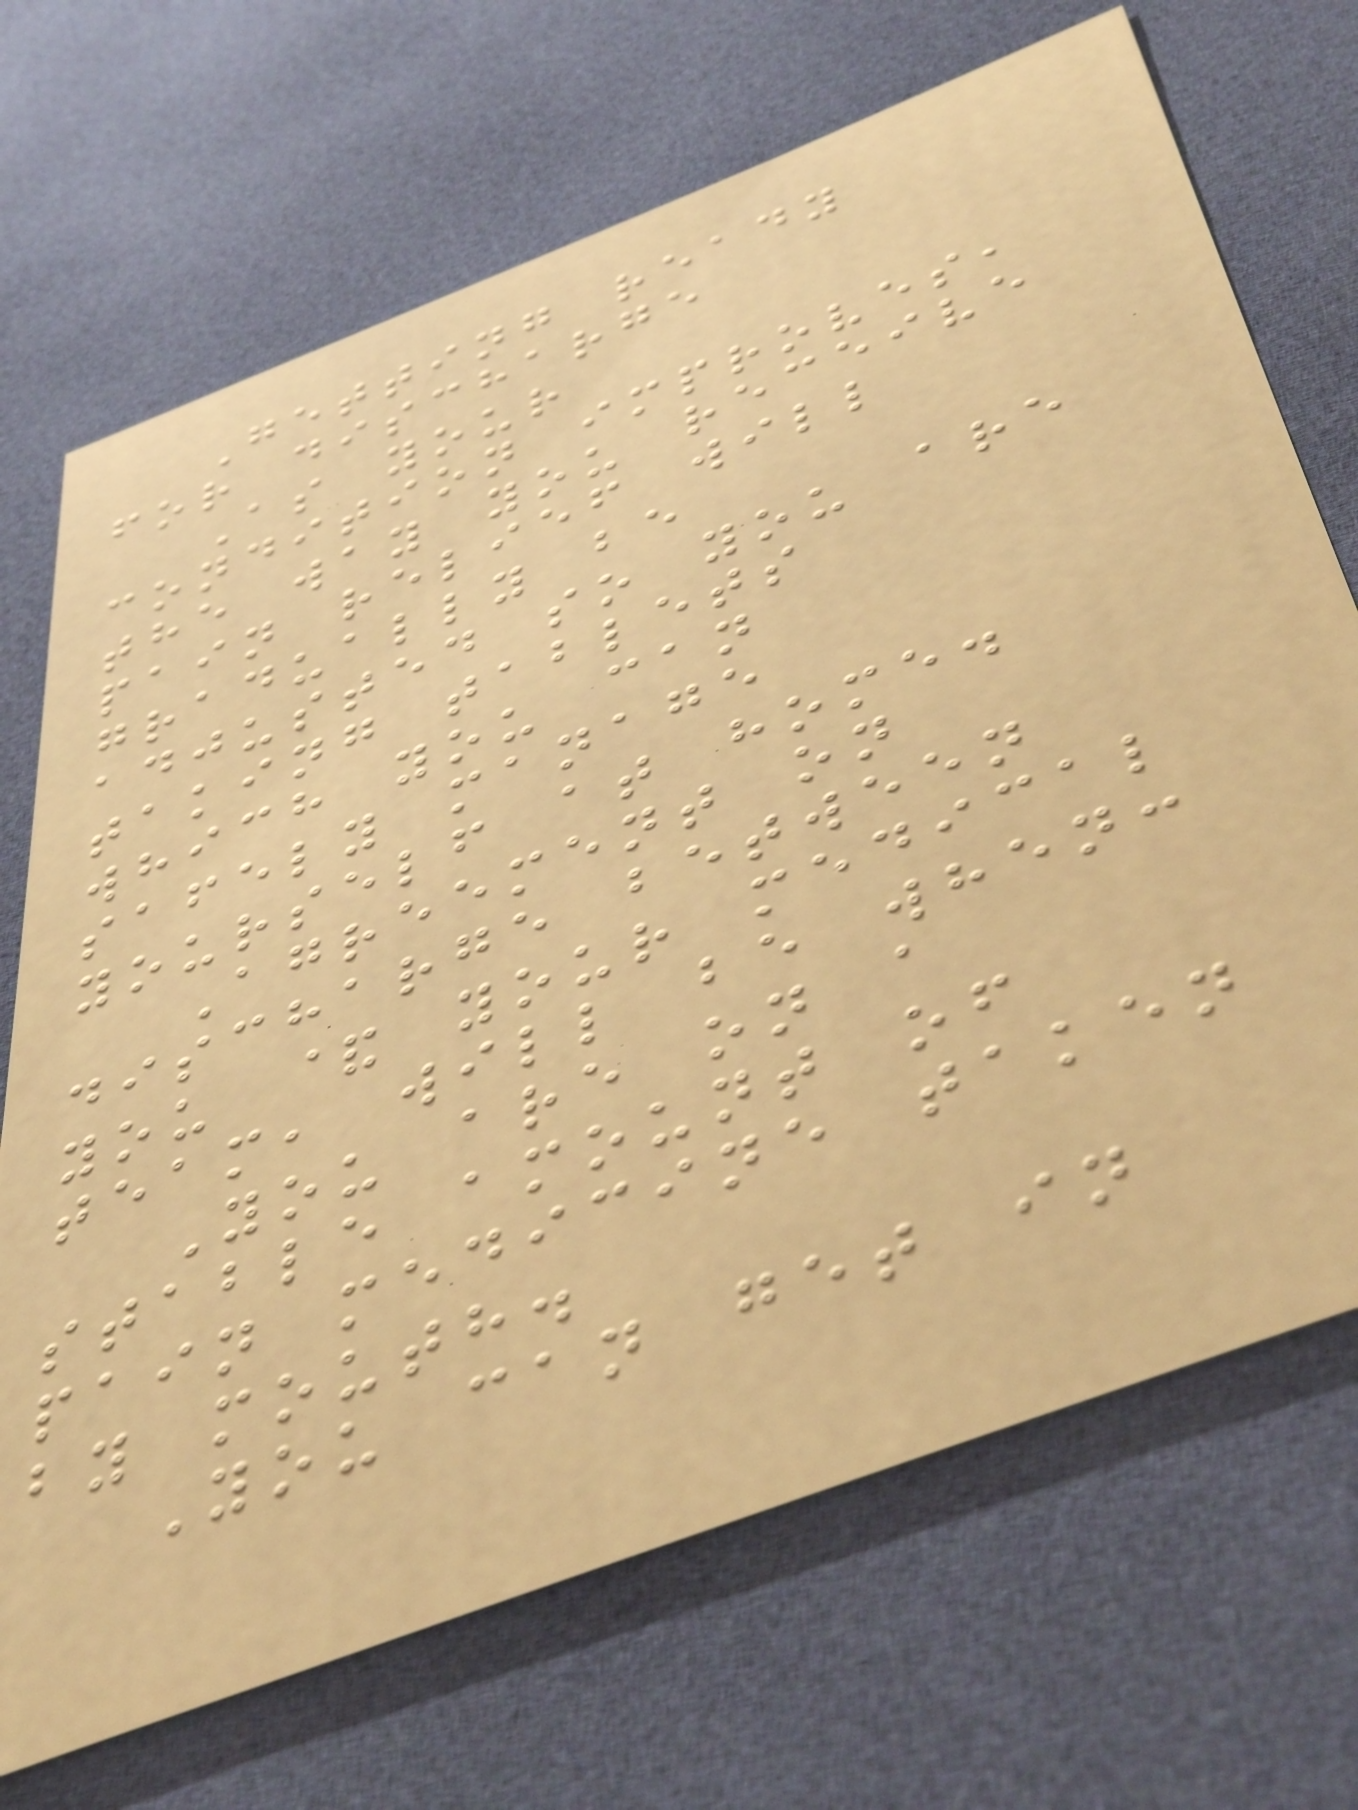Getting ready
for discharge
As your
condition improves,
the way you receive
pain relief will
gradually be
adjusted so you are
taking tablets
which you can
safely manage
yourself at home.
Agreement on
discharge between
you & your medical
team, will be when:
You are on a
stable amount of
pain medicine taken
by mouth.
You can get in
